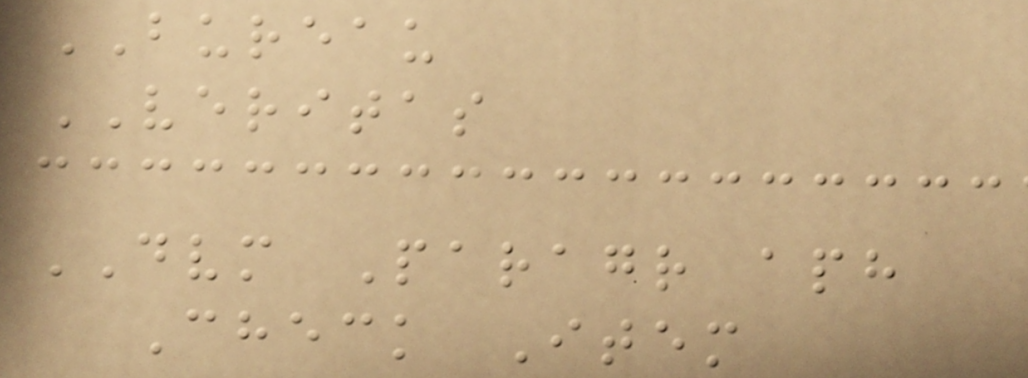BUREAU
VERITAS
DVM Paragr aph
Check Item
